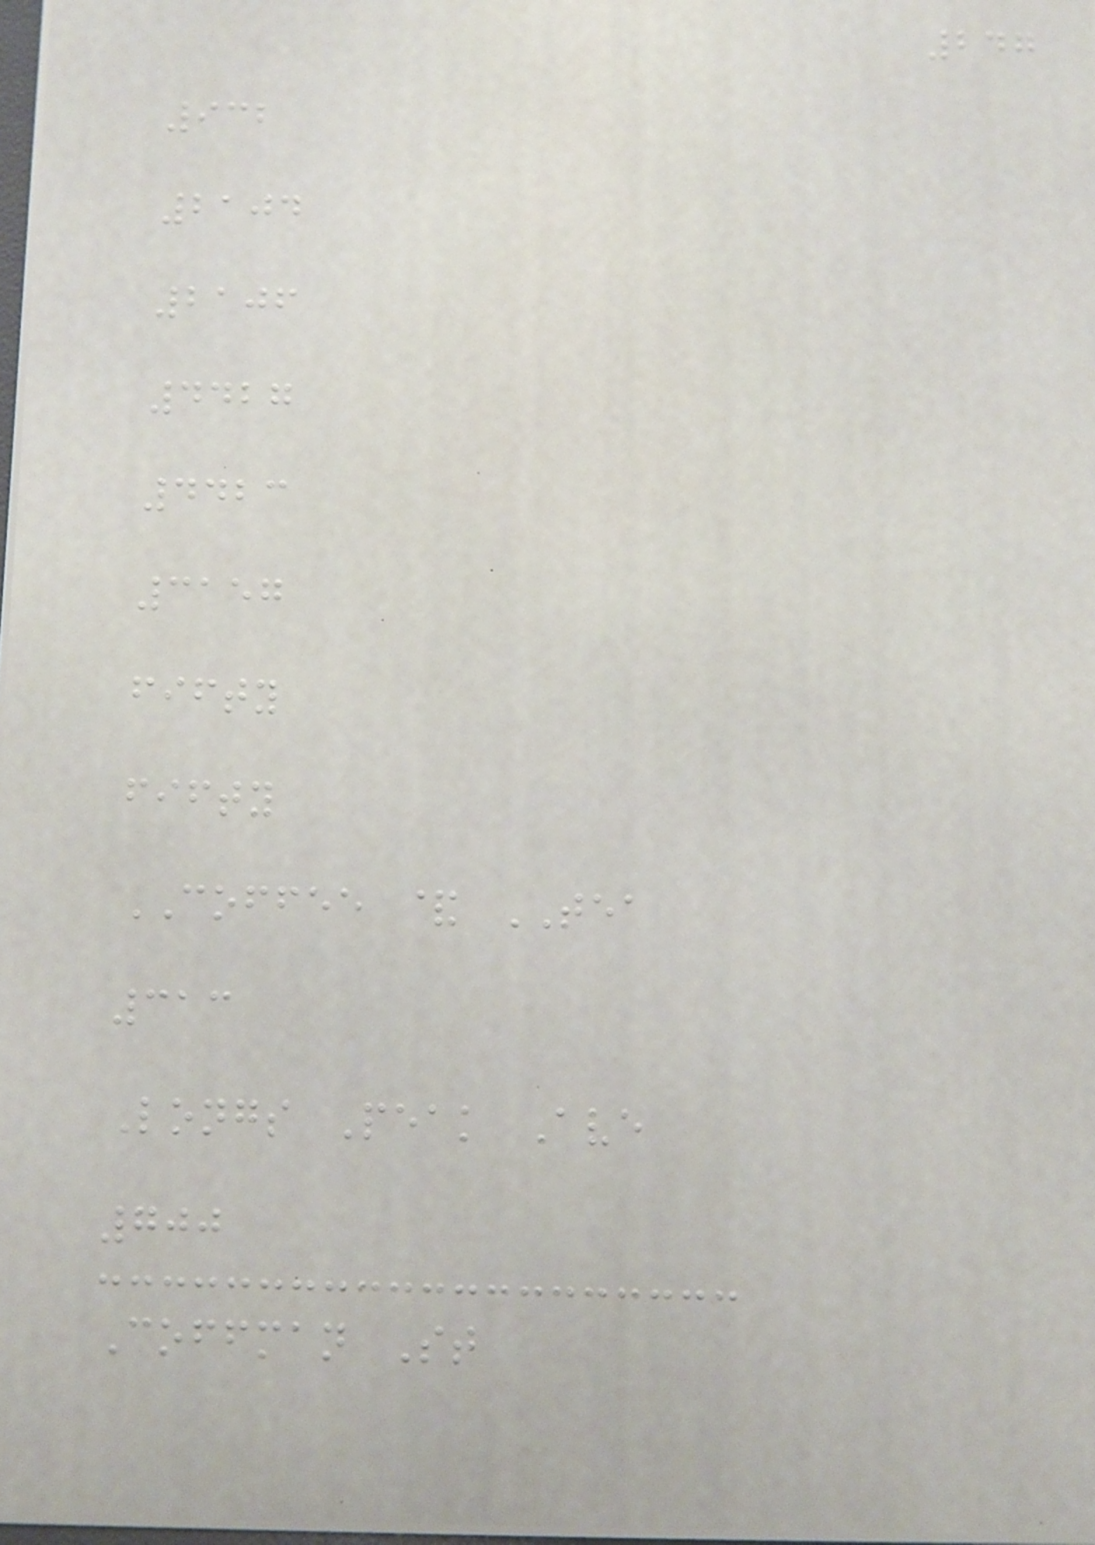247
932
2104
2106
4427
4423
3157
fifty
fifty
COFFEE & TEA
313
Longs Peak Ave
700
Coffman St
